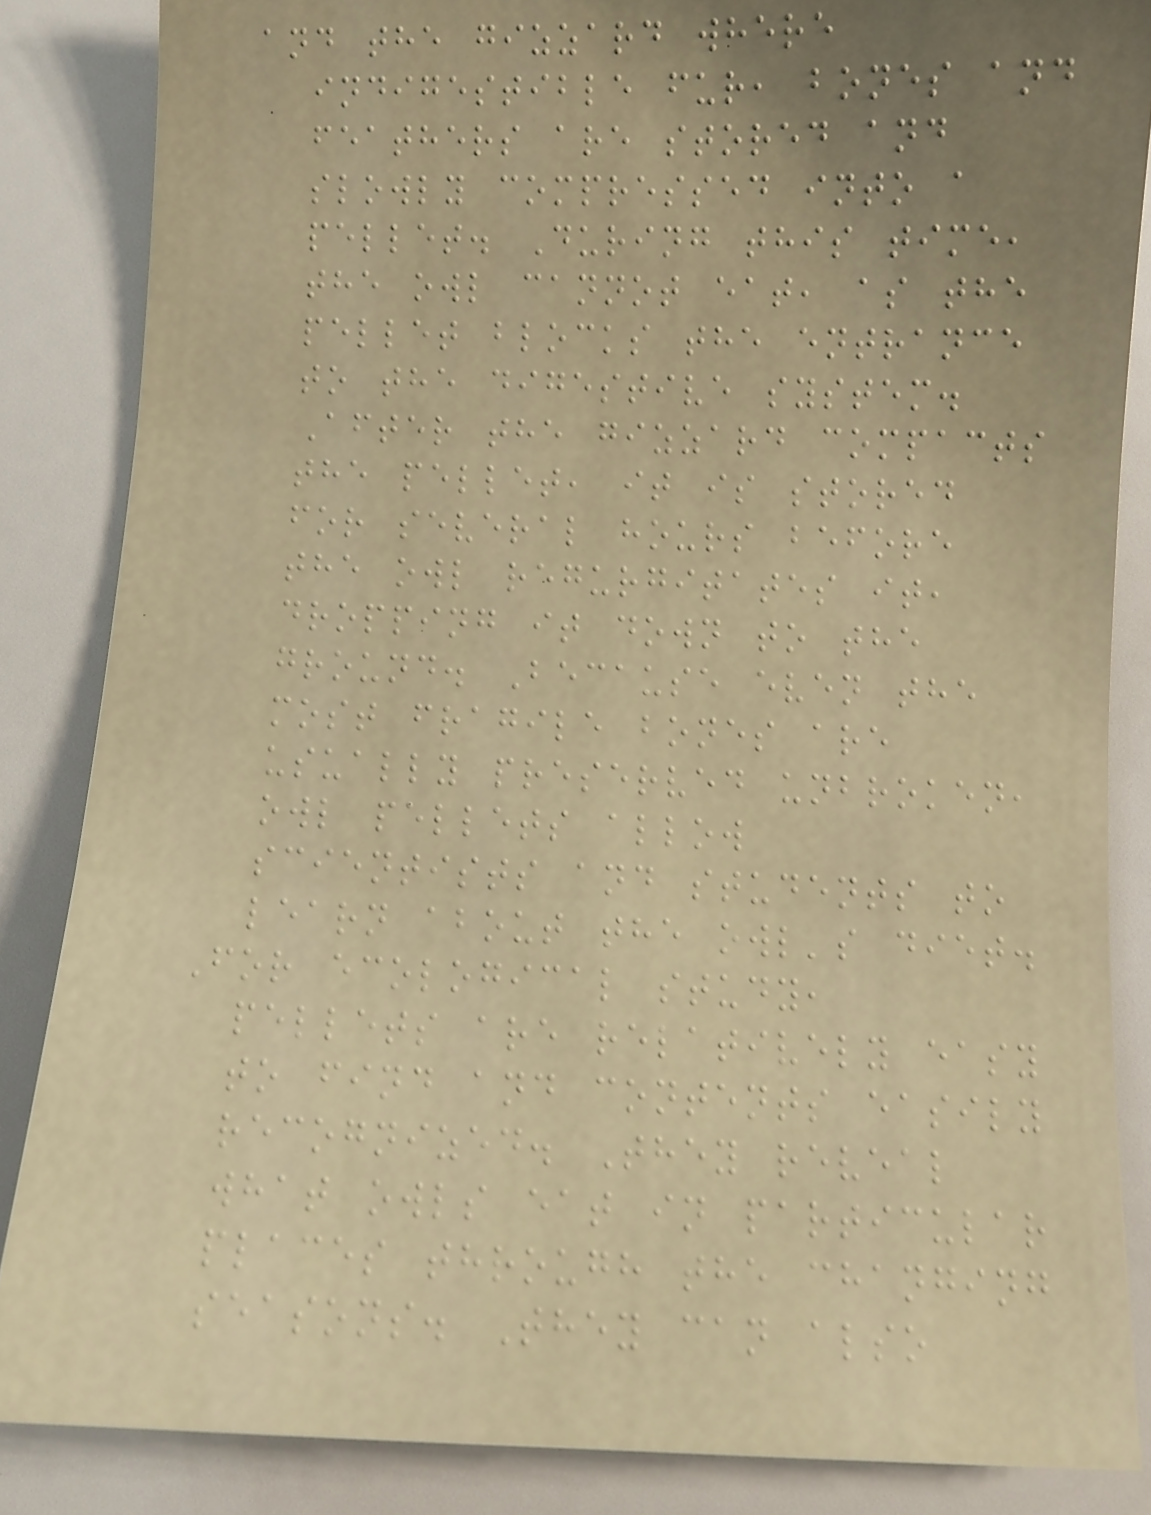and the gizzard where
indigestible fur, bones and
feathers are stored and
slowly compressed into a
pellet. During this time,
the owl cannot eat, as the
pellet blocks the entrance
to the digestive system.
After the gizzard compacts
the pellet, it is stored
for several hours before
the owl regurgitates it,
dropping it down to the
ground. Because even the
most fragile bones are
usually preserved unbroken,
owl pellets allow
scientists and students to
learn about the owl's diet.
For ecological study,
pellets are relatively easy
to find and contents easily
recognized. They reveal
what owls eat in particular
places through the changing
seasons. They can also
